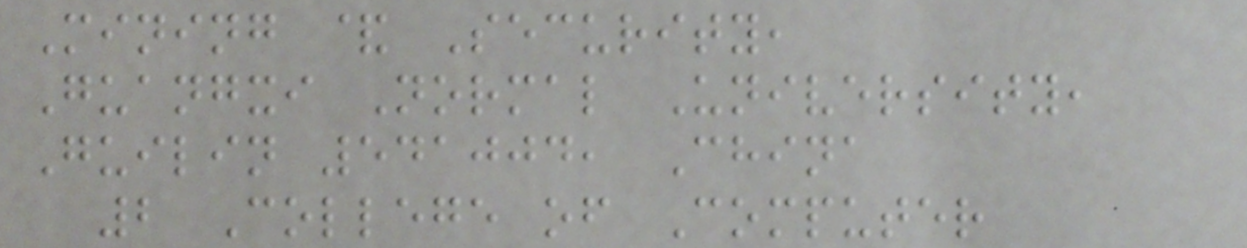Mining & Security,
Guangxi Normal University,
Guilin 541004, China
2 College of Computer
